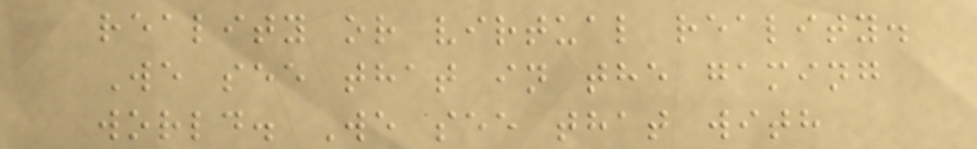reality or virtual reality.
We see that in the gaming
world. We see that with
